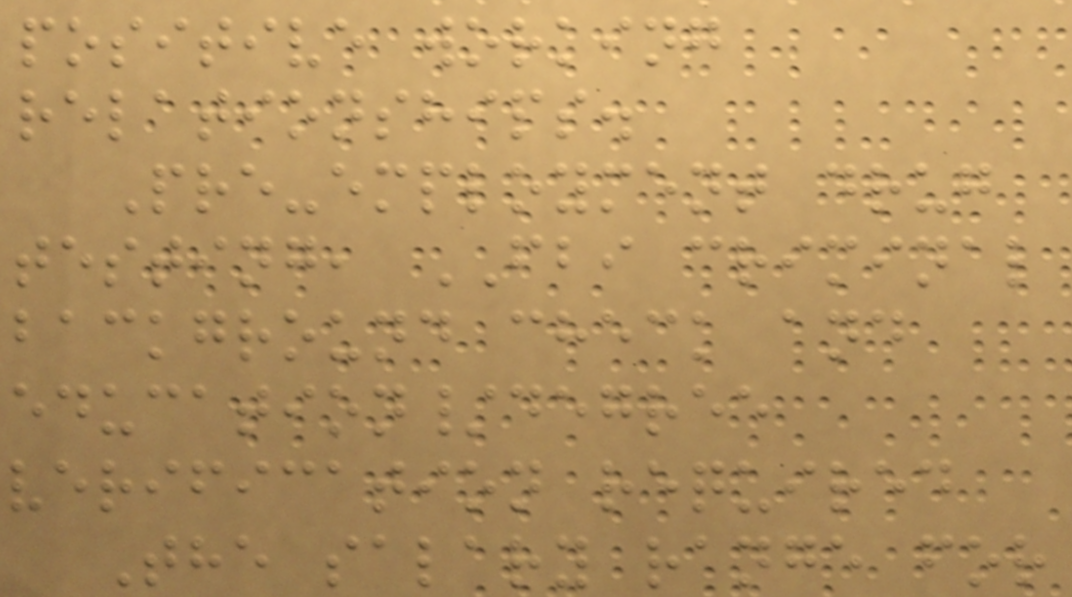positive working
relationships.
Pre-employment drug
testing, FBI criminal
background check and
education/degree
verification required
The salary range for
